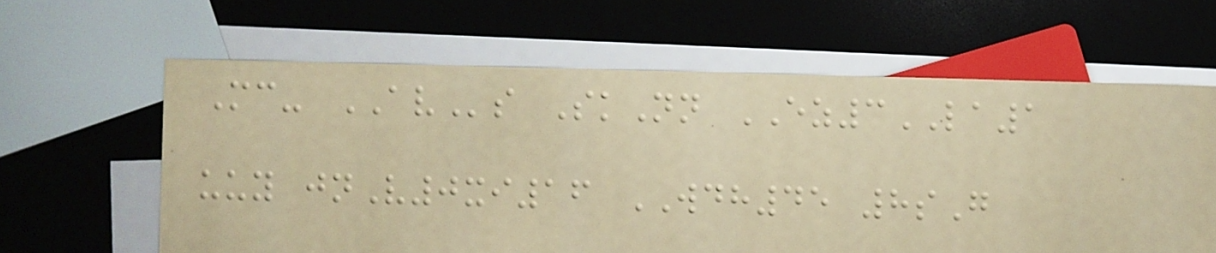Mc- AVs SkNn EZ3LA1
uuy jnV0xi16 WDH45 8sG
